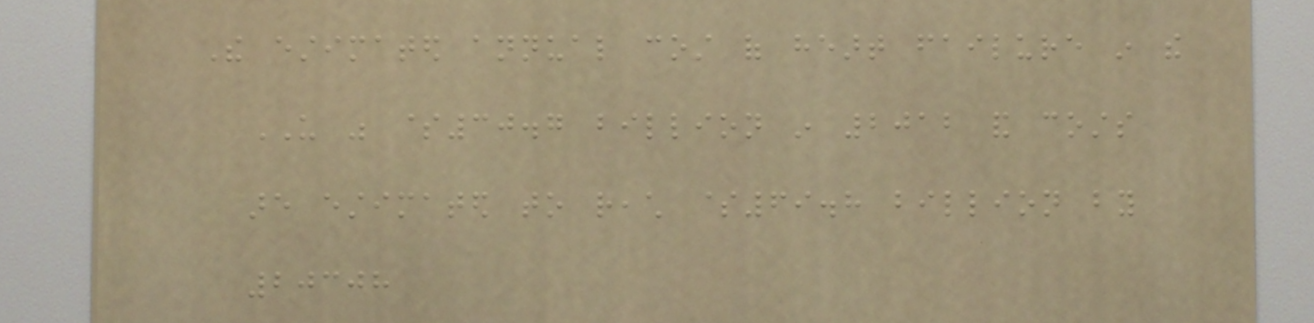The estimated annual cost of heart failure in the
US was $30.7 billion in 2012 and costs
are estimated to reach $69.8 billion by
20308
